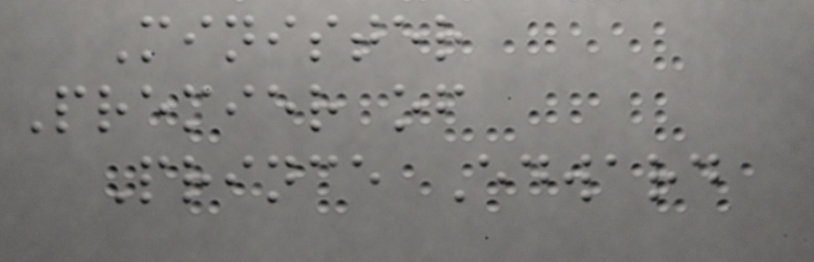Minister
Premier of
Prince Edward
